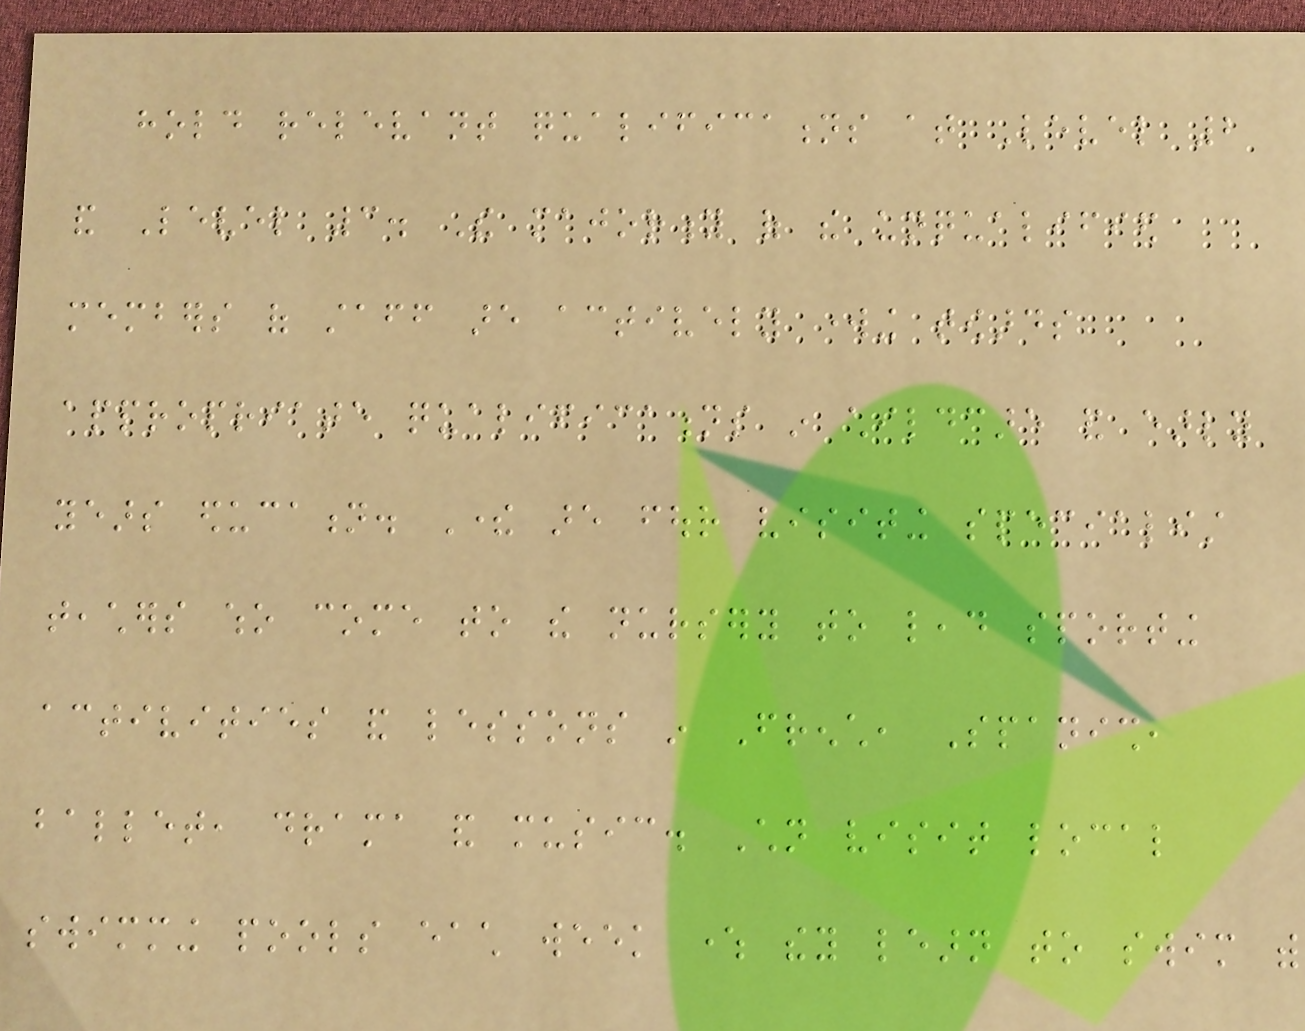hold relevant qualifications at Level 2
and Level 3. The majority of the unqualified
members of staff are actively working towards
appropriate qualifications in childcare and early
years education. There are four visiting specialist
teachers who come to the nursery to lead sporting
activities and lessons in French, Spanish,
ballet, drama and music. Children visit local
swimming pools each week where they learn to swim with
